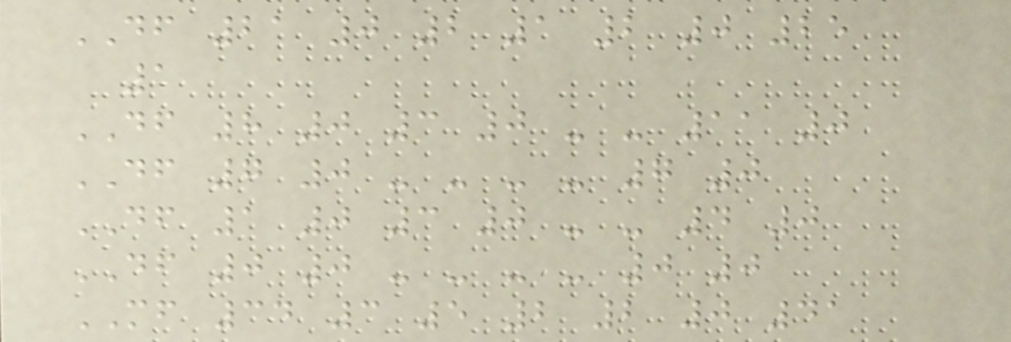DF 21 0 2 1 2 0 25
1
DF 8 0 3 0 - - 11 0
DF 7 0 - - - - 7 0
DF 1 0 3 0 - - 4 0
DF 0 0 - - - - 0 0
MF 34 3 5 2 2 0 41
